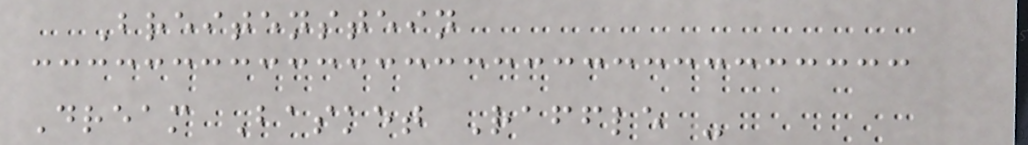Breitenstein
Dream Basket Raffle -
